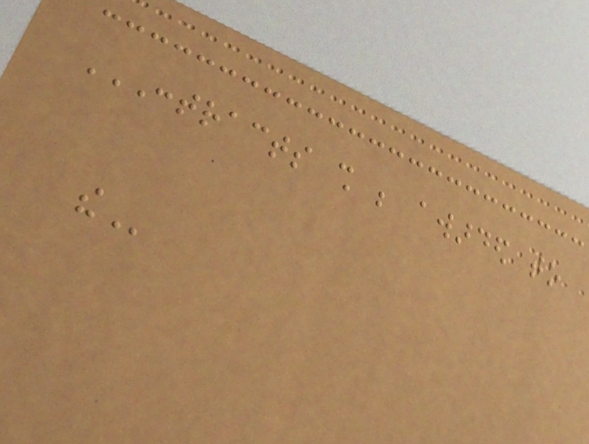CONTRACTS SHALL BE AWARDED TO
THE
